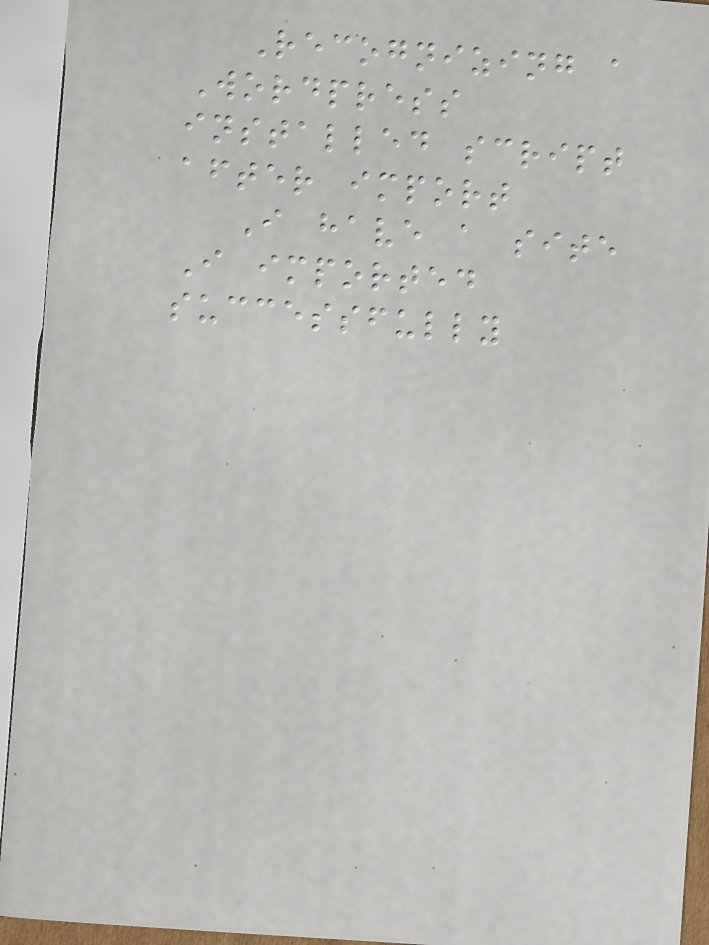Recognizing a
Wordpress
installed script
after import
I have a site
I imported
successfully
